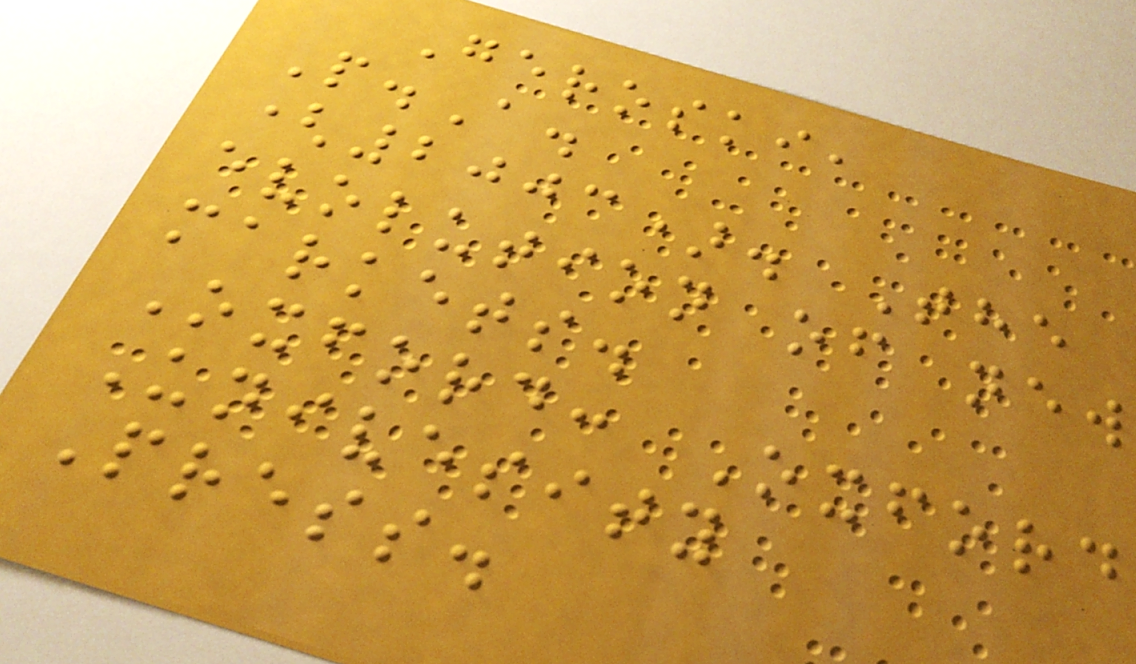Geroski,
P.A.
(2003). The
evolution of new
markets.
Oxford: Oxford
Univesity
Press.
